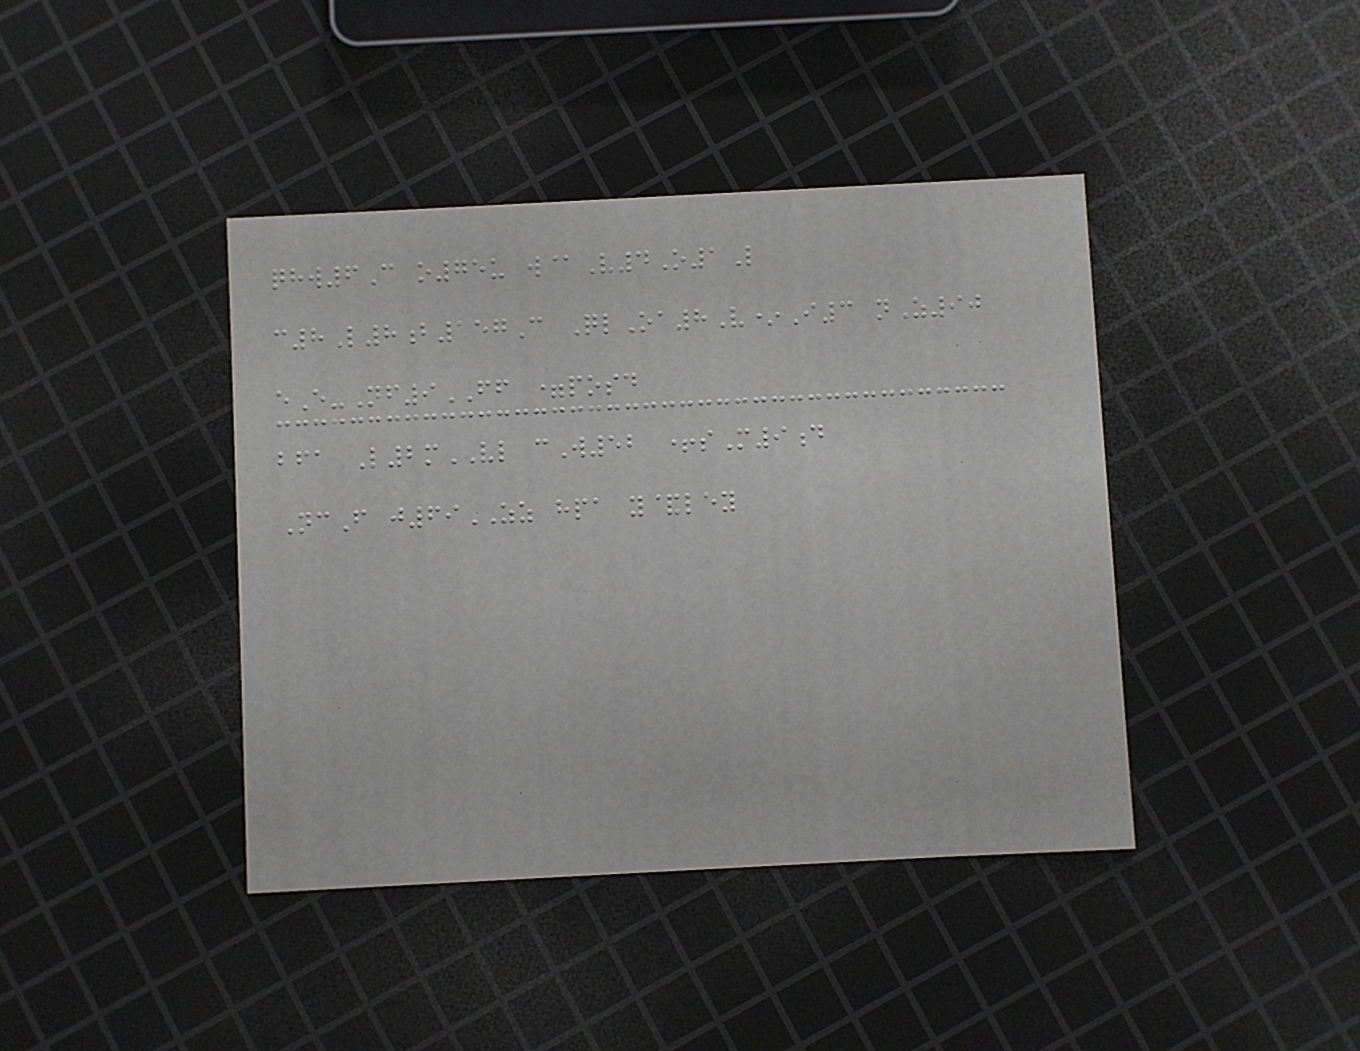qhw6C o75u w@V4O1L
c8L8b157C QlOa8V*I3 nZ90
eE-Nf9FF =posd
bfa L2mVL cW52 +sM9d
NcF j69ZZ hpa y&ley
